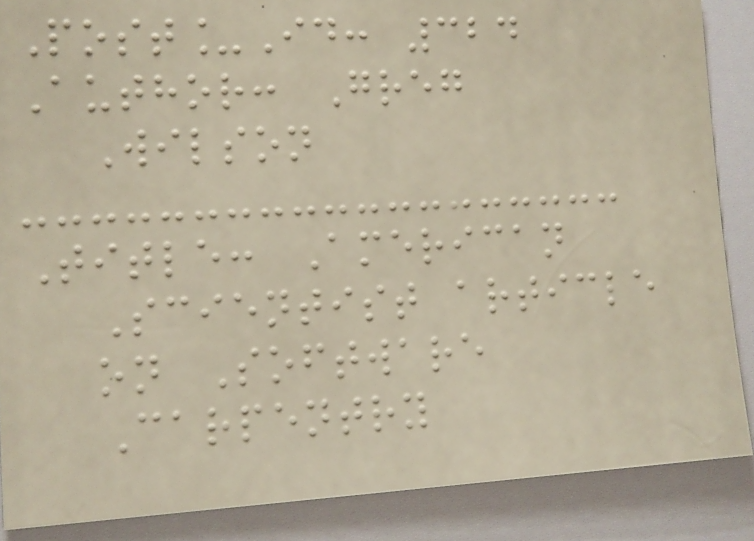Post_Id: 324
Author: Greg
Wilson
Title: American
Scientist article
on Software
Carpentry
